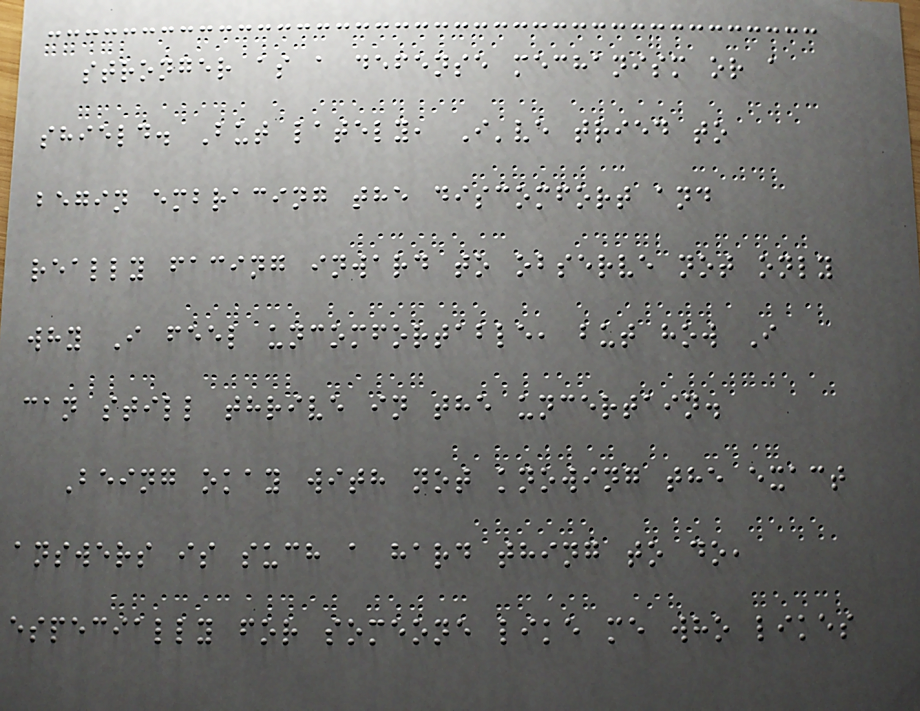stronger as a defense mechanism or a
shield. But lately, I've tried to
begin embracing the discomfort and
really facing inward to observe not only
why I feel uncomfortable, but how I
can still thrive in the uncertain.
Being okay with not knowing the exact
answers is such a hard thing to do,
especially for someone like me who likes
